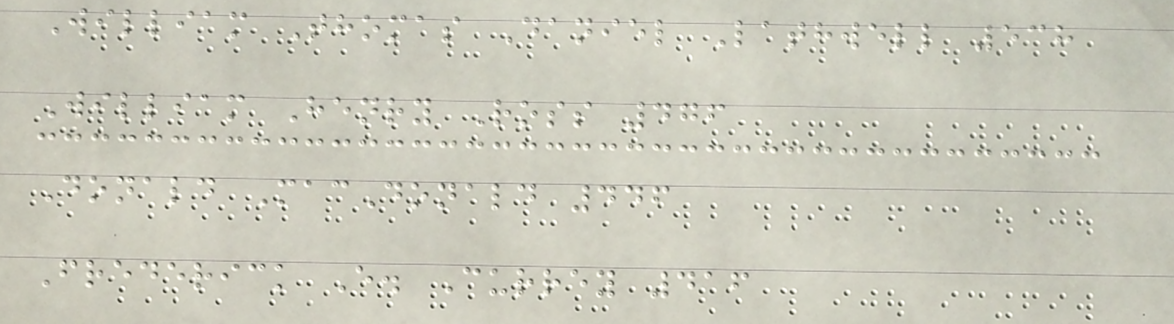William Thomas Daniel Lathwell 538
William Henry Ross 476
Donald MacDonald 446
Frederick E. Currey 416
